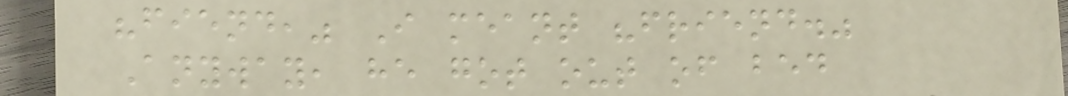"fiend," I meant "friend."
Anyway, he got out of bed
